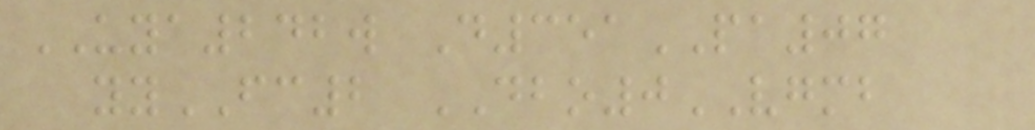UYA242w D351PA07
yyFC2 DBO0VGMB
